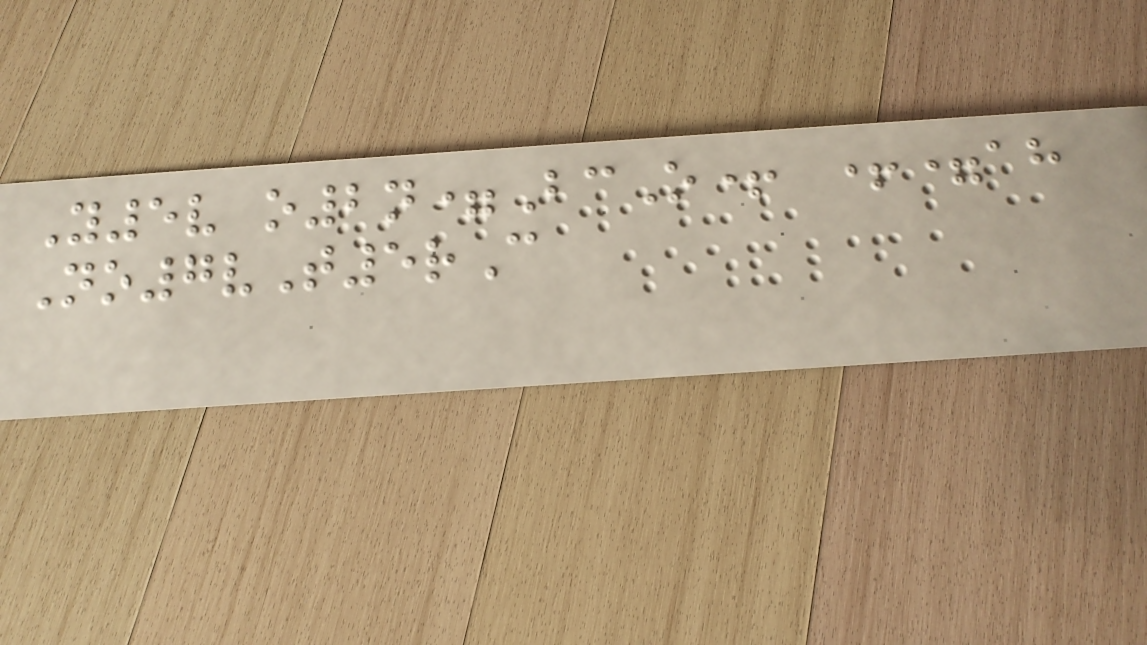Y5v o2n=BcO+ +=ah
No7vT5rC
